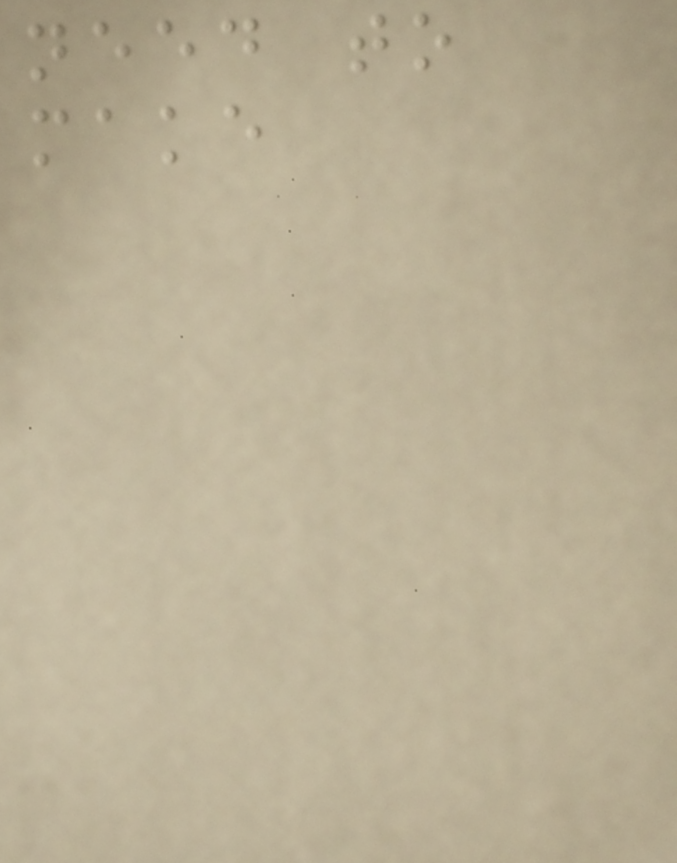need to
make
